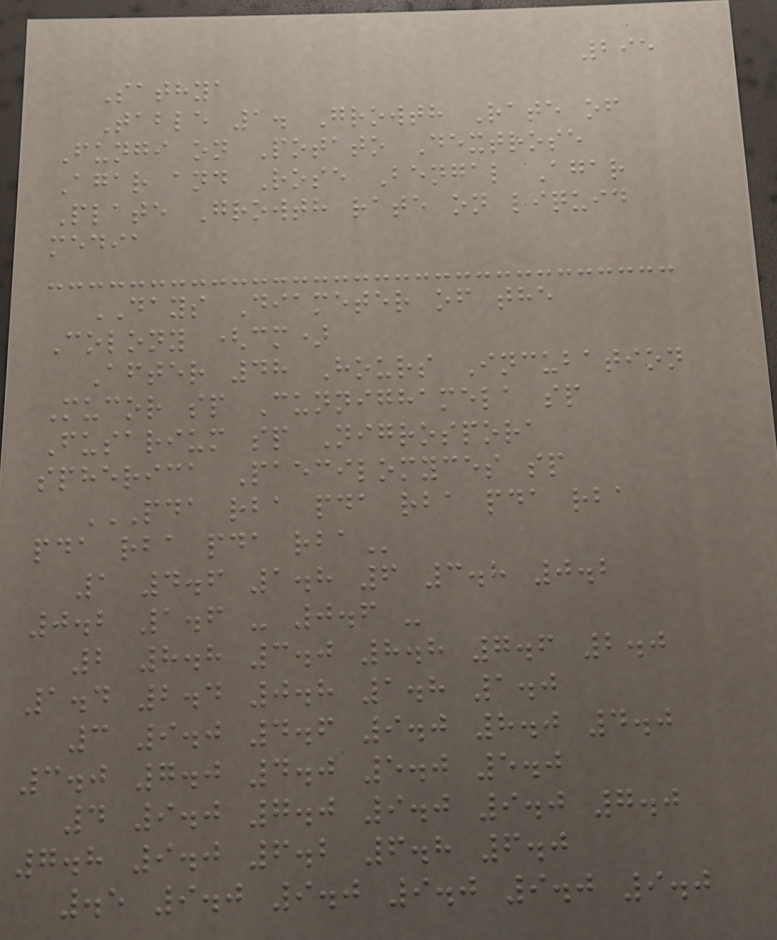295
Sathya
Table 1. Growth Rate of
Fungi on Potato Dextrose
Agar and Rose Bengal Agar
Plate Growth rate on liquid
media
DAYS Diameter of the
Colony (cm)
After 48 Hours Incubation
Mucor sp Cunnighamela sp
Fusarium sp Nigrospora
spherica Paecilomyces sp
PDA RBA PDA RBA PDA RBA
PDA RBA PDA RBA
1 4.6 1.8 6 3.8 0.2
0.2 1.6 - 0.6 -
2 8.8 3.0 8.8 7.6 2.0
1.4 2.4 0.8 1.8 1.0
3 9.0 4.6 9.0 8.0 4.0
3.0 7.0 4.0 5.0 5.0
4 9.0 7.0 9.0 9.0 7.0
7.8 9.0 6.2 6.8 6.0
.5 9.0 9.0 9.0 9.0 9.0
